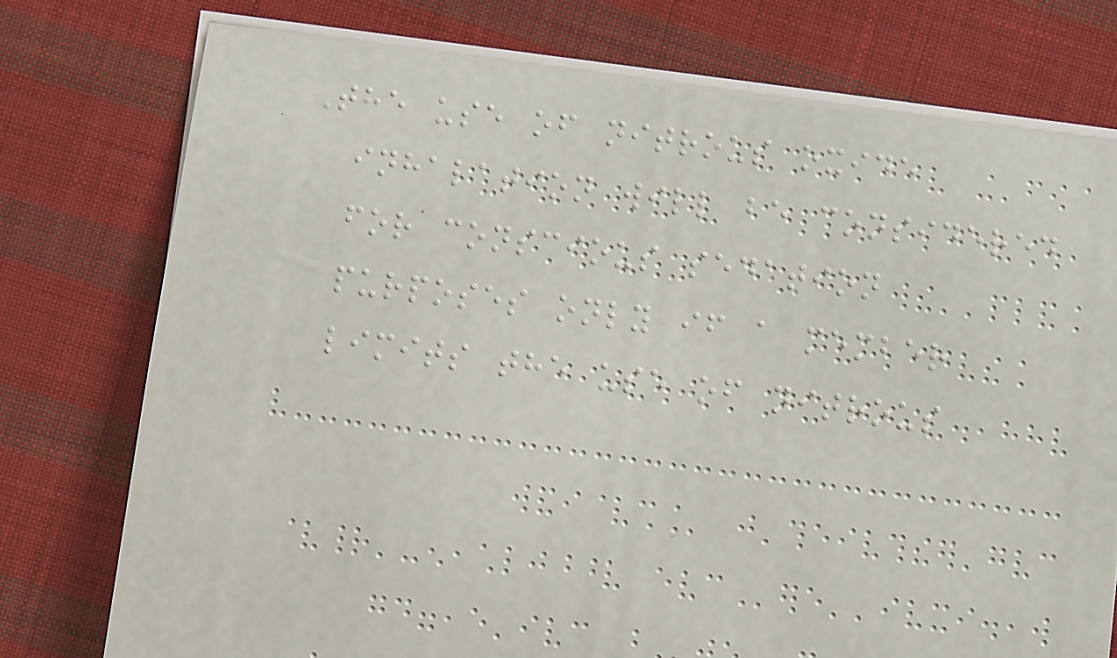The use of nitrous oxide
inhalation will be considered
for conscious sedation
purposes only if a member
limits the use of nitrous
